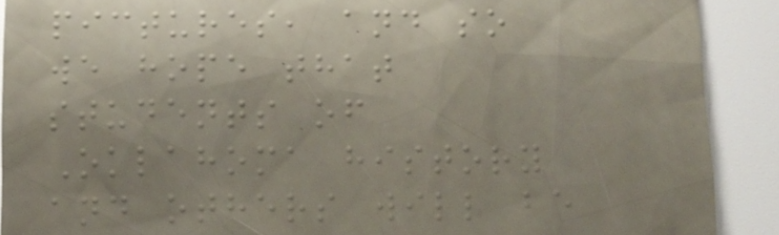pictures, and so
we hope that
students of
Oklahoma history
and others will be
